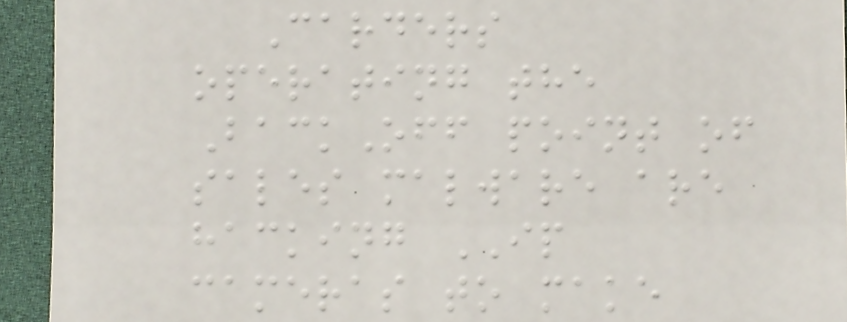Carders
operating the
BackOff point of
sales malware are
hacking IP
cameras to make
